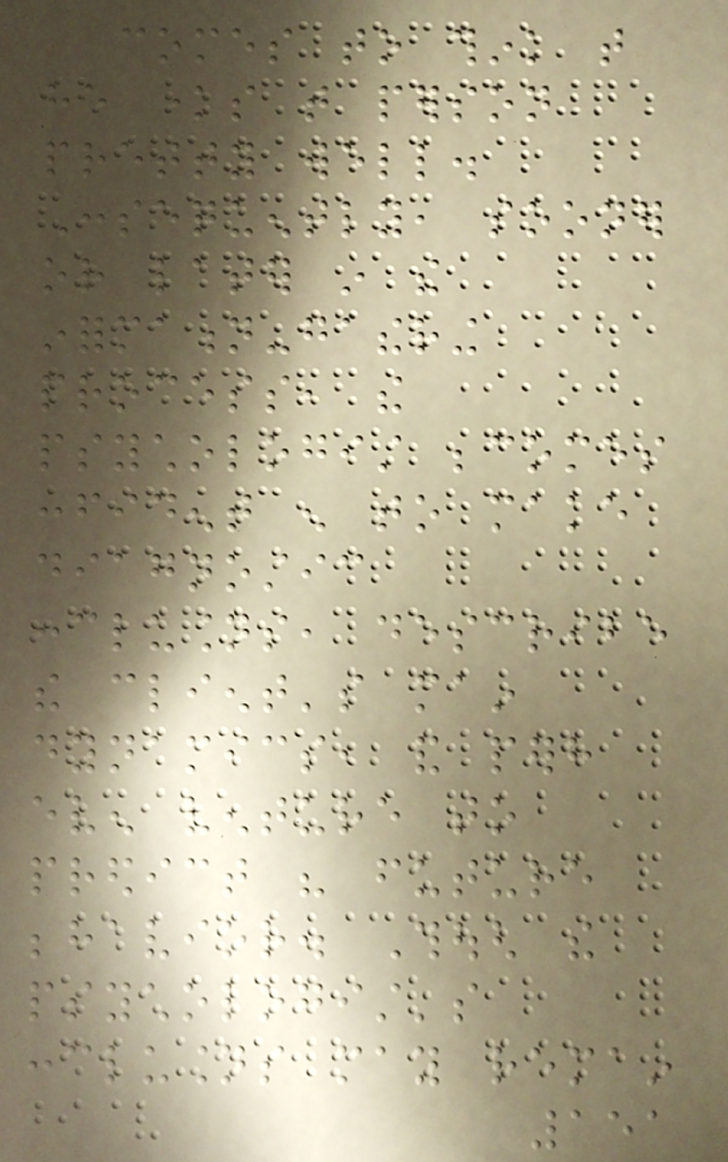comes to think that
he knows that person
pretty well.
Consequently, sooner
or later in the
information-gathering
process, the
psychologist becomes
confident enough to make
diagnostic
conclusions, describe
the client's main
dynamics, and perhaps
even venture to
predict his future
behavior. Though the
psychologist's
conclusions may remain
151
